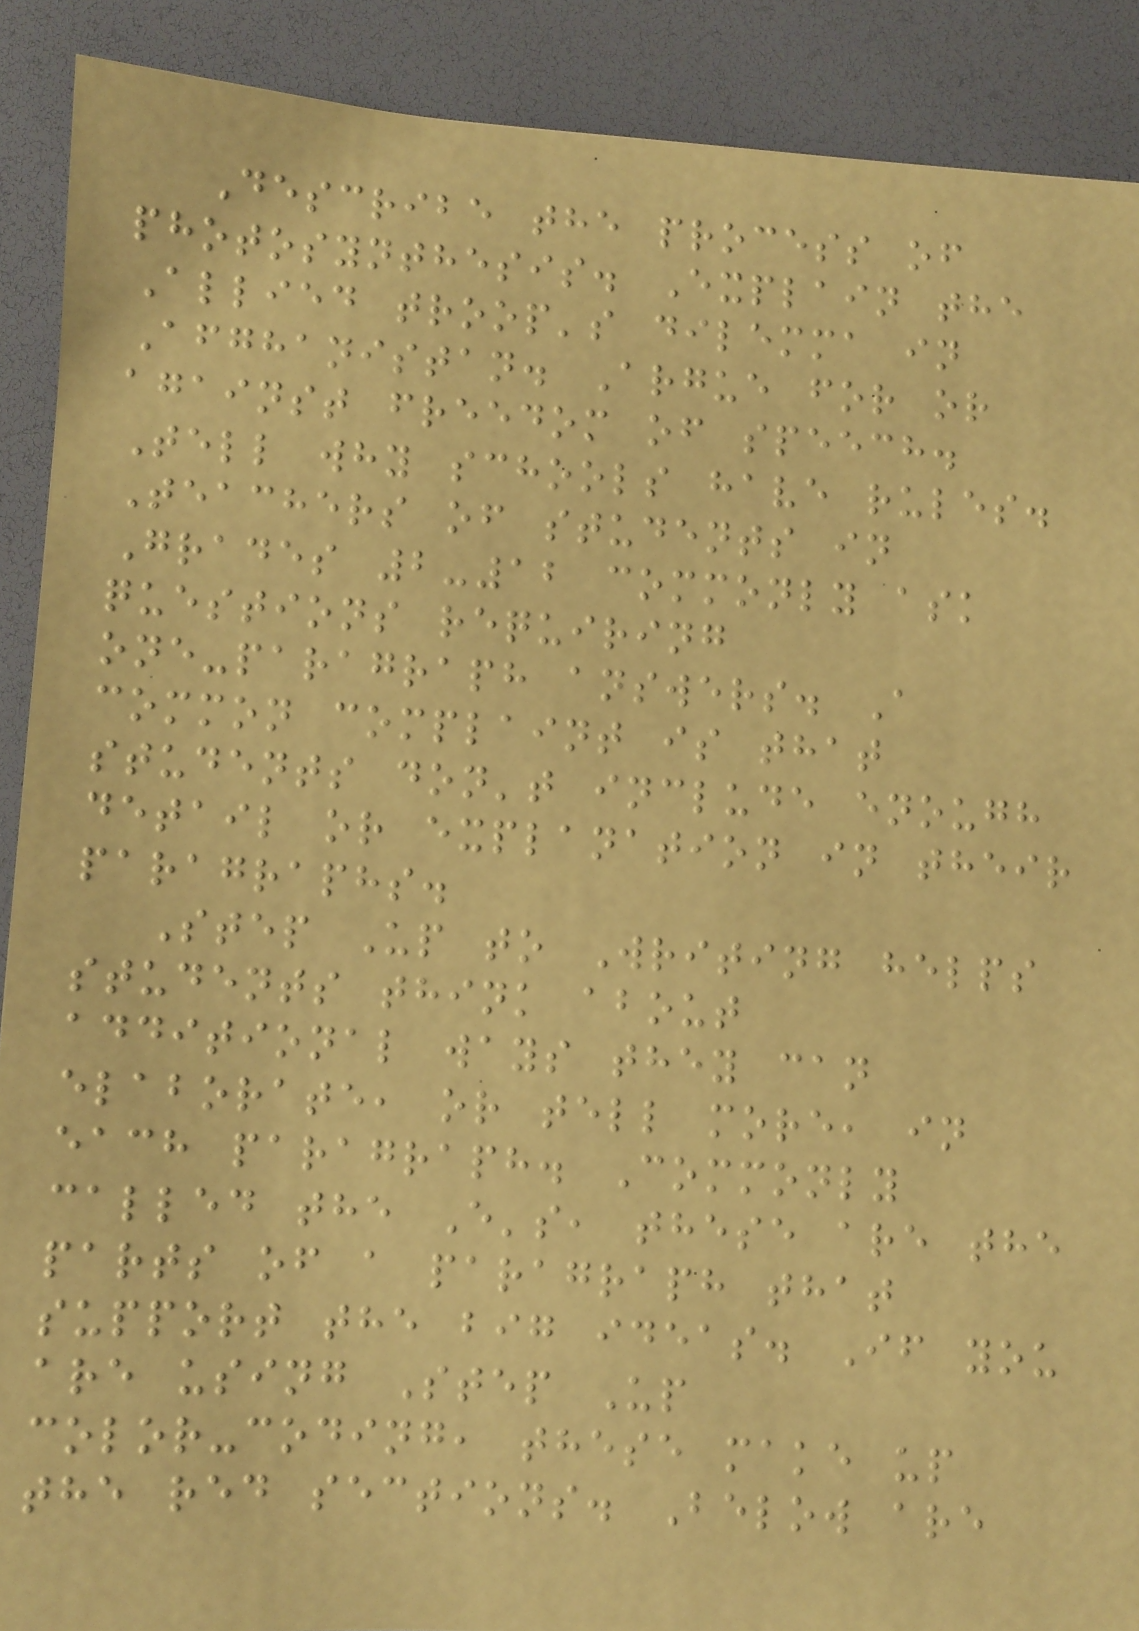Describe the process of
photosynthesis. Explain the
Allied troop's dilemma in
Afghanistan. Argue for or
against freedom of speech.
Tell why schools have rules.
Teachers of students in
Grades 2-12 commonly ask
questions requiring
one-paragraph answers. A
common complaint is that
students don't include enough
detail or explanation in their
paragraphs.
Step Up to Writing helps
students think about
additional ways they can
elaborate, or tell more, in
each paragraph. Commonly
called the E's, these are the
parts of a paragraph that
support the big ideas. If you
are using Step Up
color-coding, these make up
the red sections. Below are
